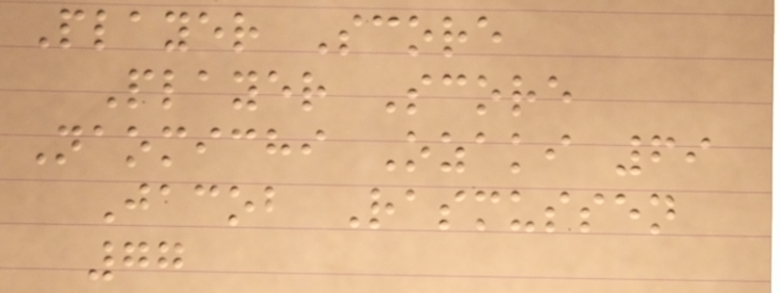Player Score
Player Score
Naomichi Ozaki 69
Jacob Rasmussen
77
